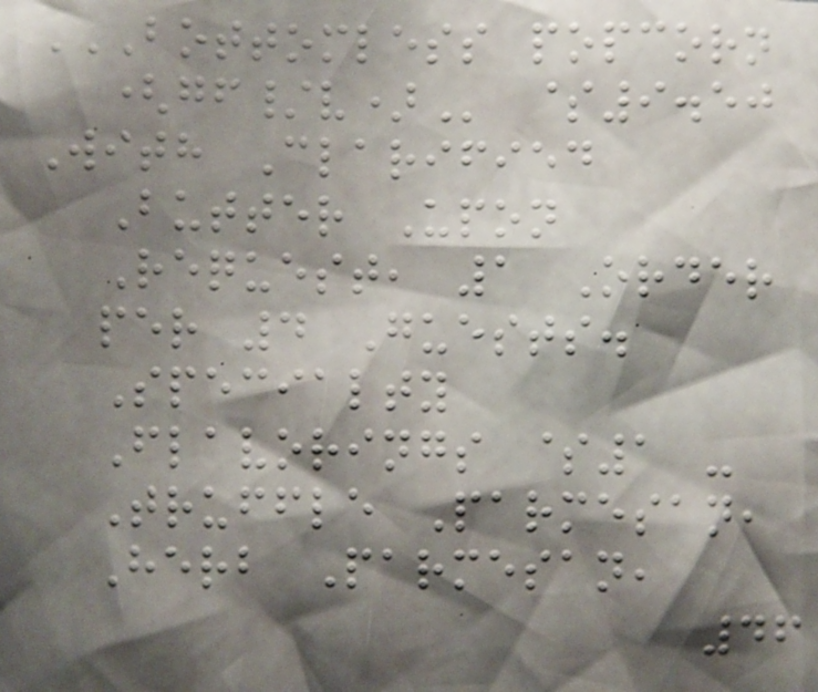BOTTOMLESS POPCORN
(GF/V) $9.50
With Clarified
Butter Upon
Request, 1 Order
per 4 Guests.
Specialty
Flavorings $1 -
Truffle Parmesan,
Herb Parmesan,
46
